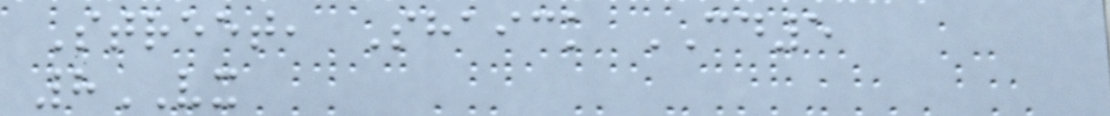Street, Shaick CD5
8VX
